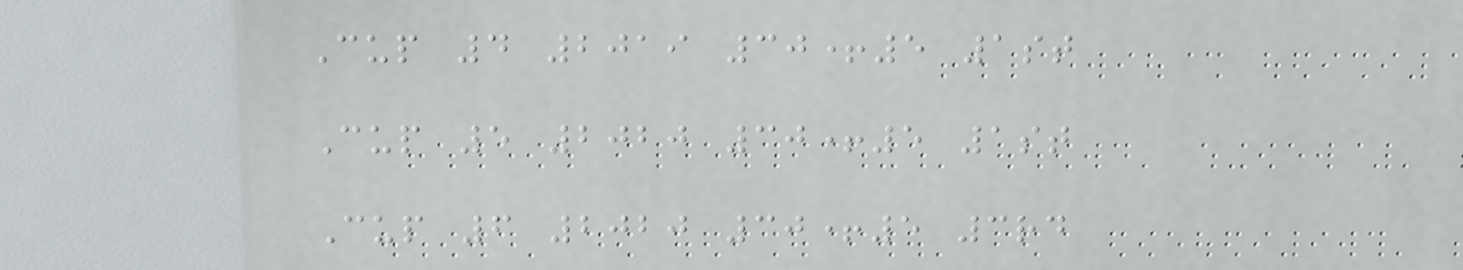Cup 4 2019 30+5 1st
Cup 5 2020 30+5 1st
Cup 6 2020 30+5 3rd
